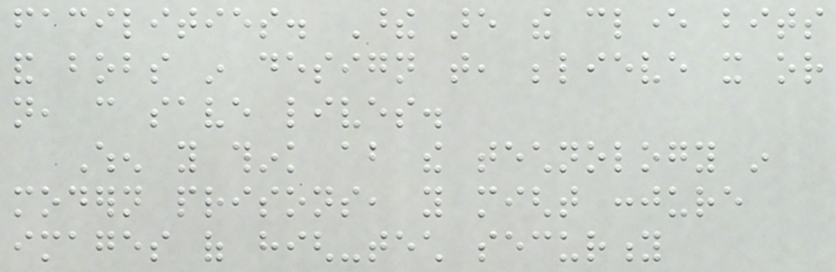facilities. These are the clever bits
and bobs in design that, believe it or
not, can save lives.
When you think about the technology in
modern prisons, you might conjure
images of high-tech security
